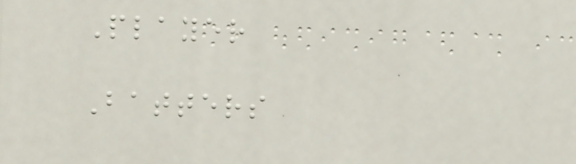Player
Batters
